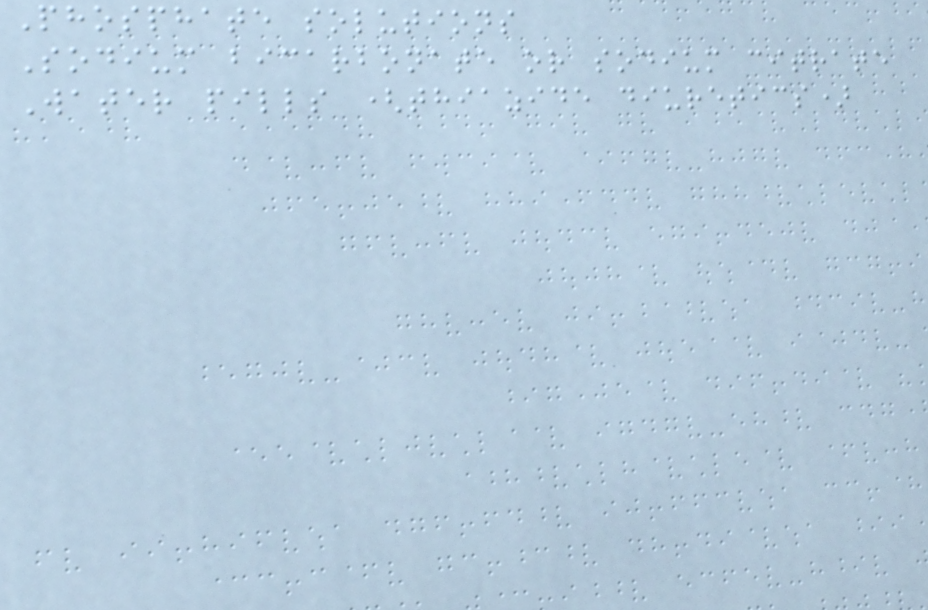Phosphate solutions
Sodium bicarbonate or sodium citrate
Water pills (thiazide diuretics)
